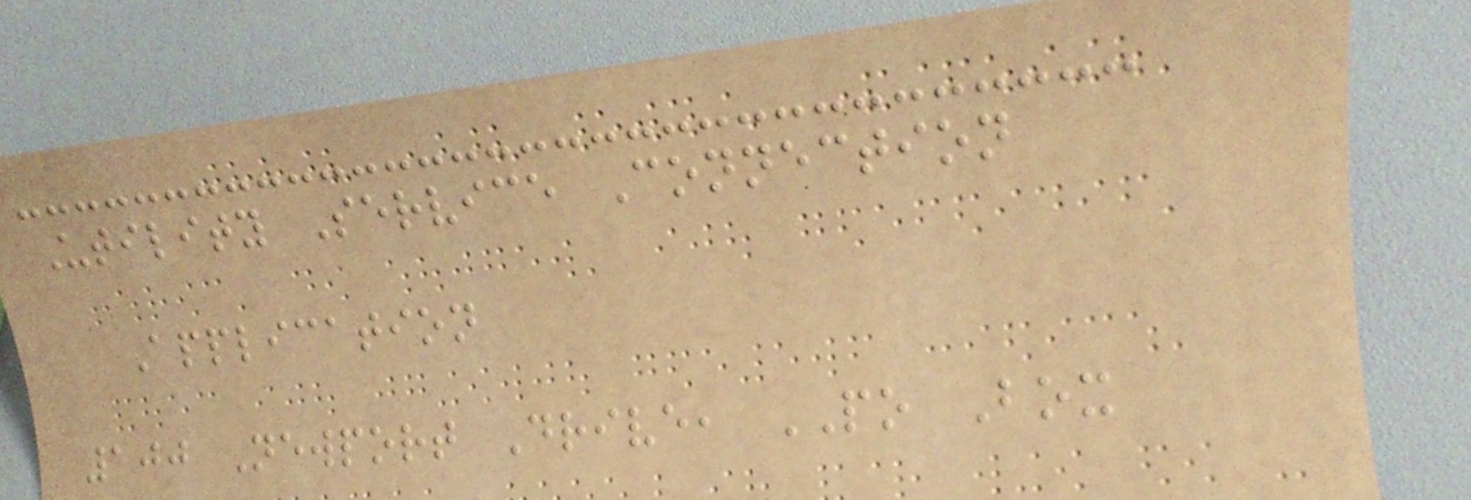Utility Service Connection
Application
100 Newport Drive, PO Box
